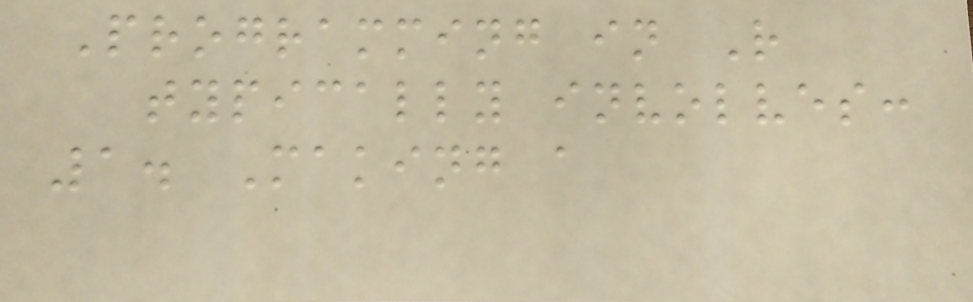Programming in R
typically involves:
1. Making a
